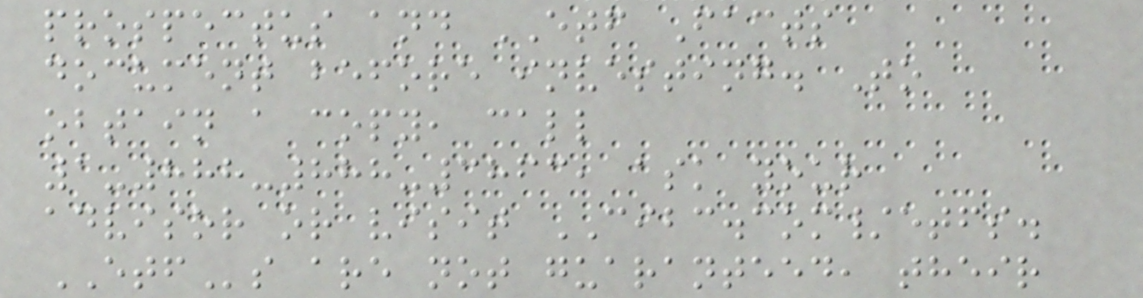prospectus and ETF Facts
document before investing. To
obtain a copy, call
1-888-888-3863, ask your
advisor or visit CIBC.com/etfs.
ETFs are not guaranteed, their
